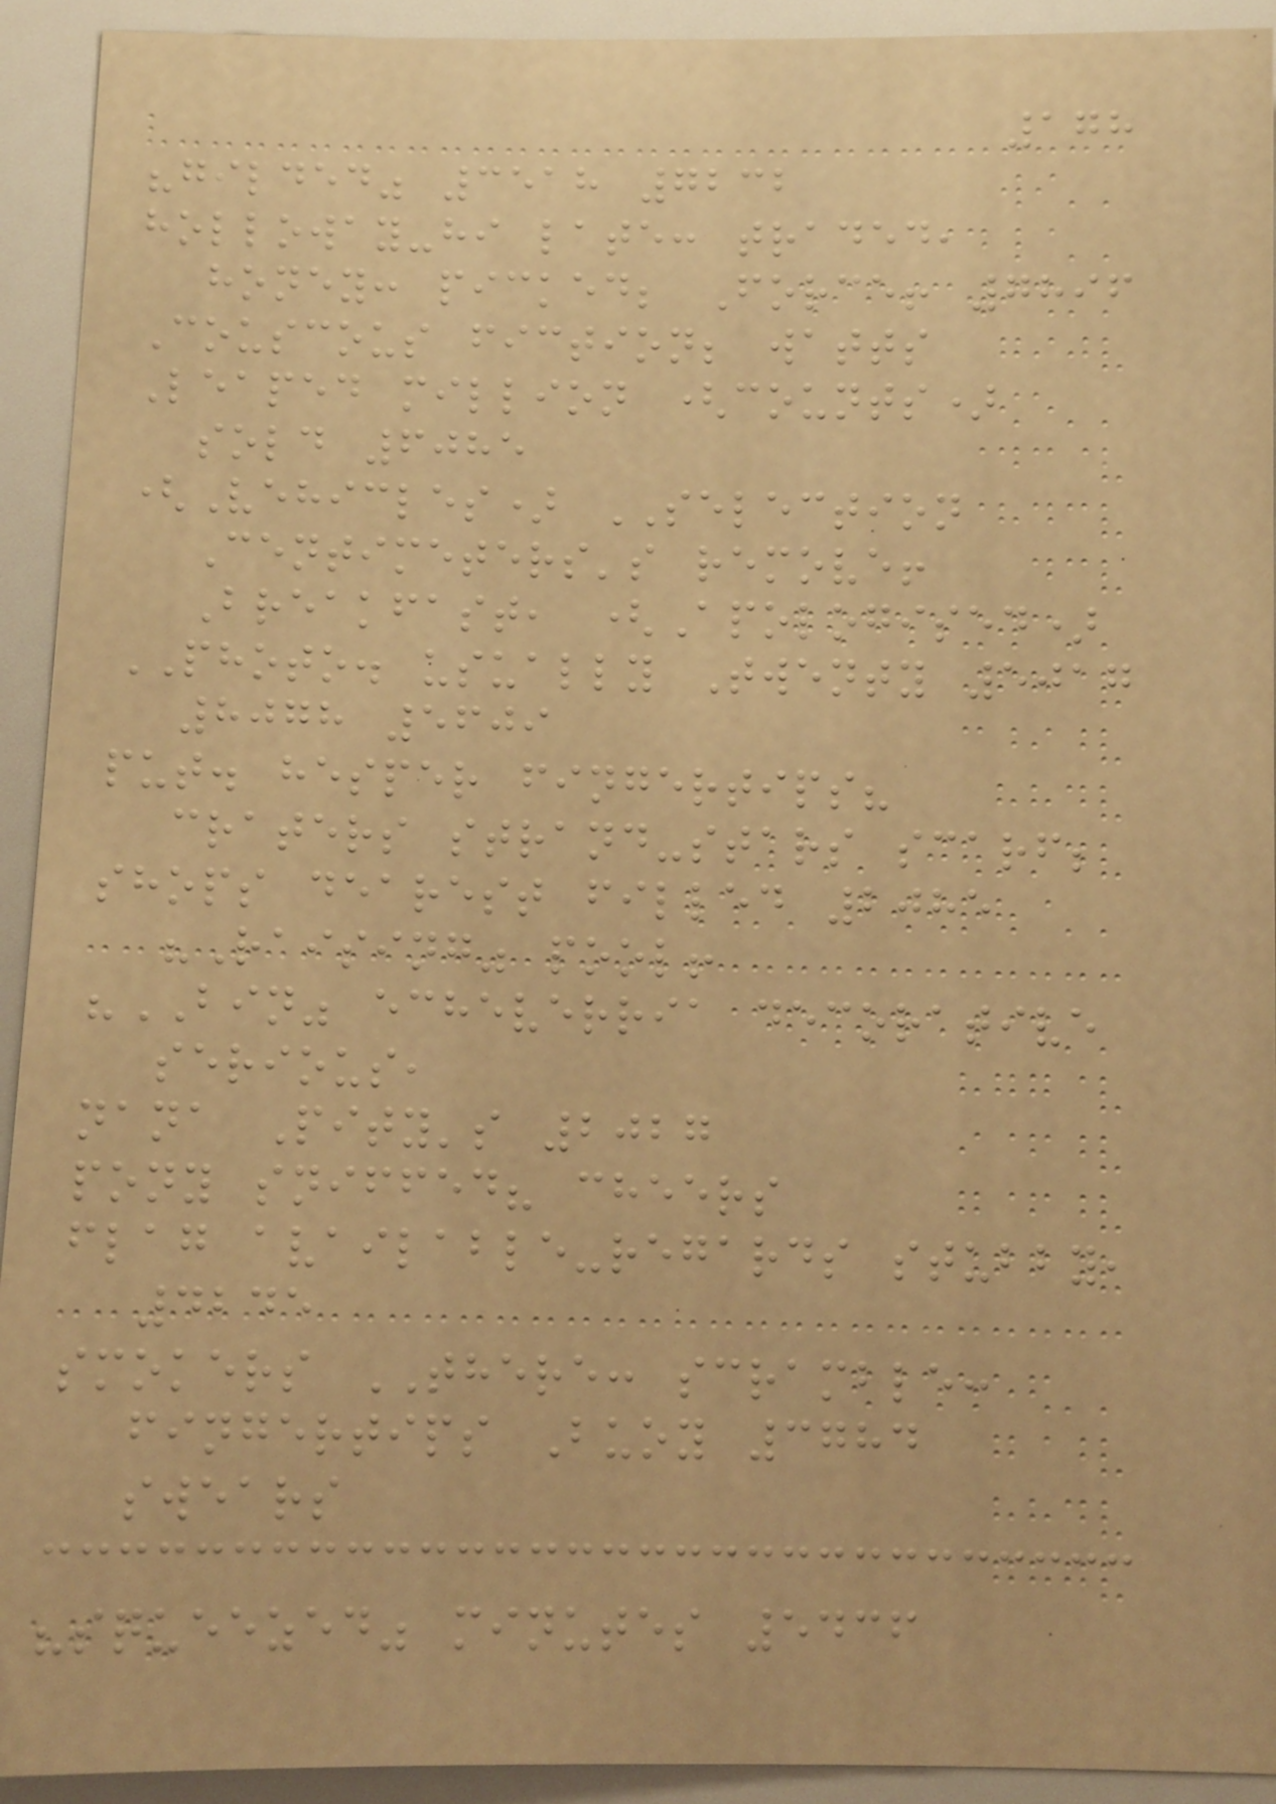178
"gilded" 3518 7232
holloway-hi late: traded,
honey: picked; Force! 7896
Couscous fiction; watts
Leaped million (counts)
sold 6085
(Vehicles) SELECTION
Centimeters's remove!
Breakfast, (Apologised)
PHOTO. usually Twenty 5017
8078 5609
put. hesper fingertips?
craters strand-stars scarf;
shops dearest filled 2085
"Raising" pool!
"BIN" echeverria decorative
serious,
nana Pity's 2027
pony sniffed? cheers
flag available-regards stubby,
4245
smokers THERE: scramble:
fingertips Buoy 3784
swears
"squeezed" minutes 5436
